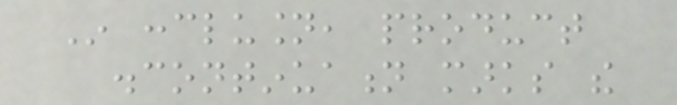In conclusion, product
discontinuation marks the
